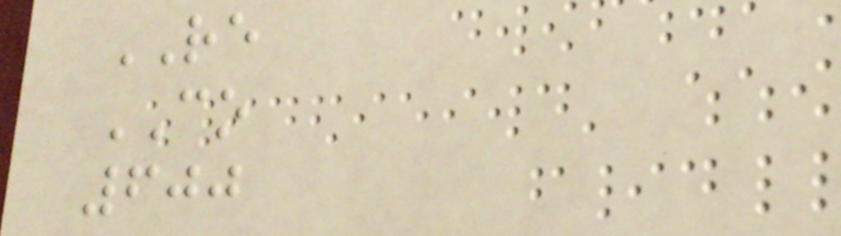RE
CO
600
